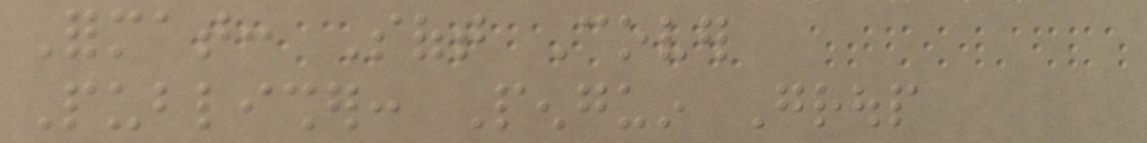Format: Soft Cover
Publisher: Penguin Group
